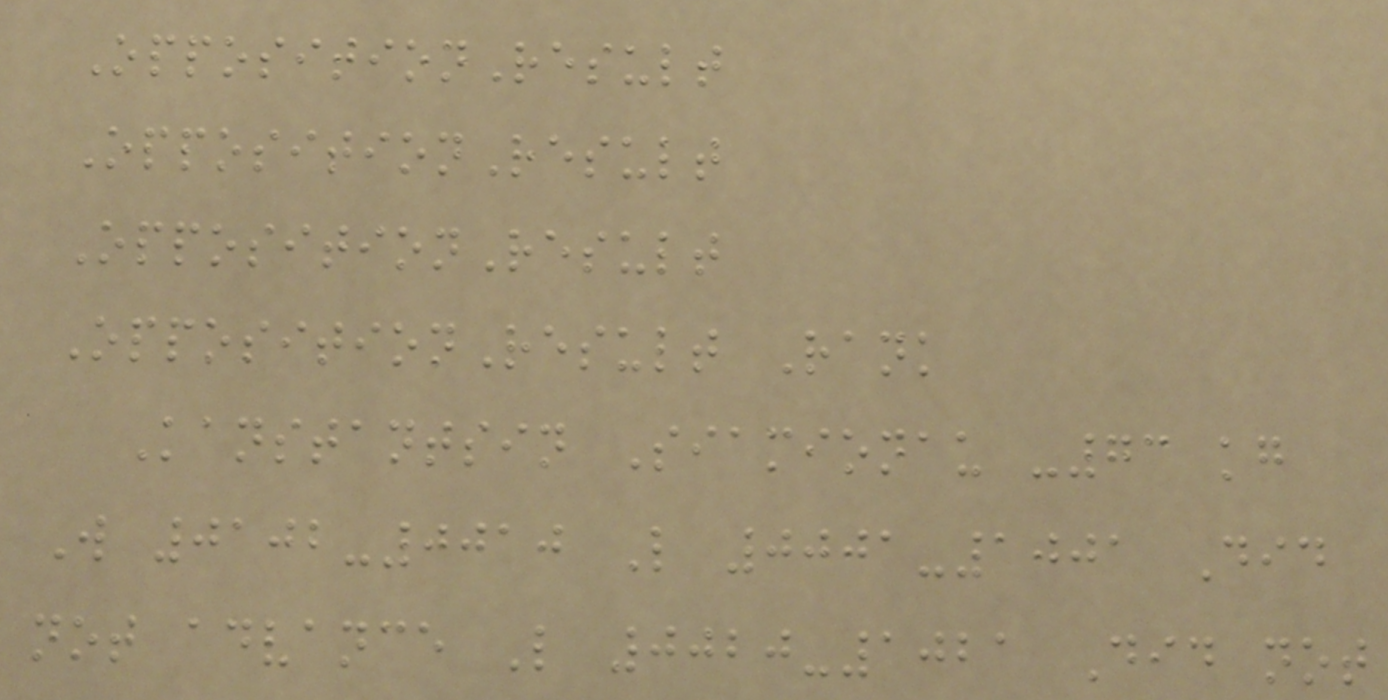OppositionResult
OppositionResult
OppositionResult
OppositionResult Rank
Kanstantsin Siamionau -73 kg
W 0102-0010 L 0001-1001 Did
not advance L 0020-1021 Did not
